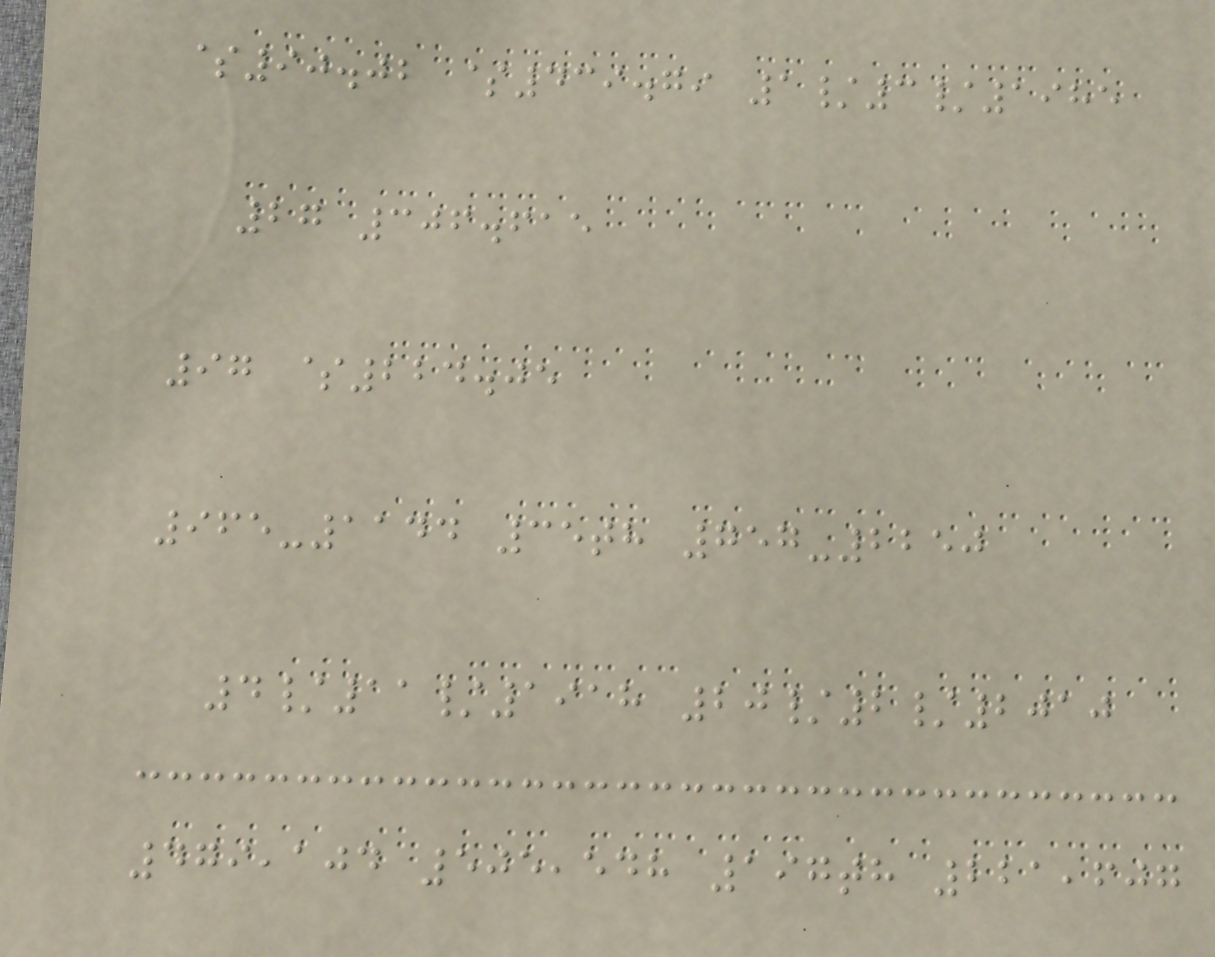$90.02 $439.79 1/3/1985
27 306.615
97 $224.05
965-1144 35th 757-2250
4/11/1918 20/2/2010
479,104 505,548 197th 221,607
